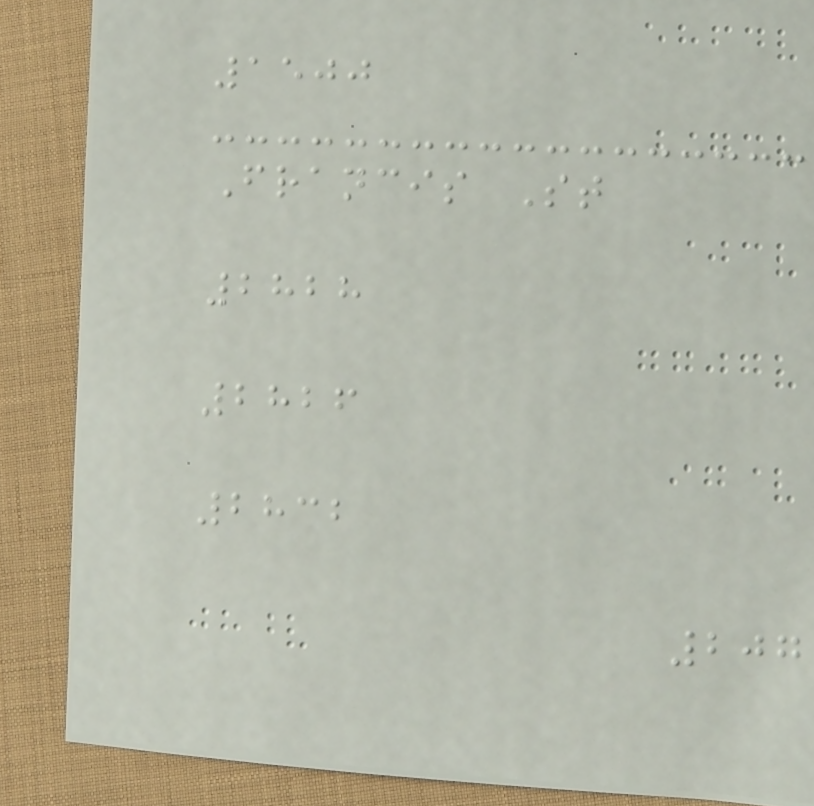1500
Francis St
2828
2826
2832
207
